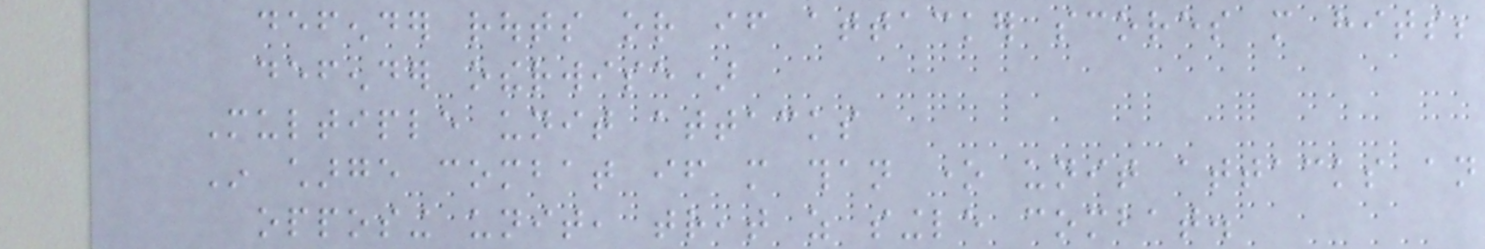defender routs or if attacker scores more hits;
defender otherwise)
Multiple unit attacks
In charge combat if more than one unit attacks an
opposing unit, treat as single combat.
